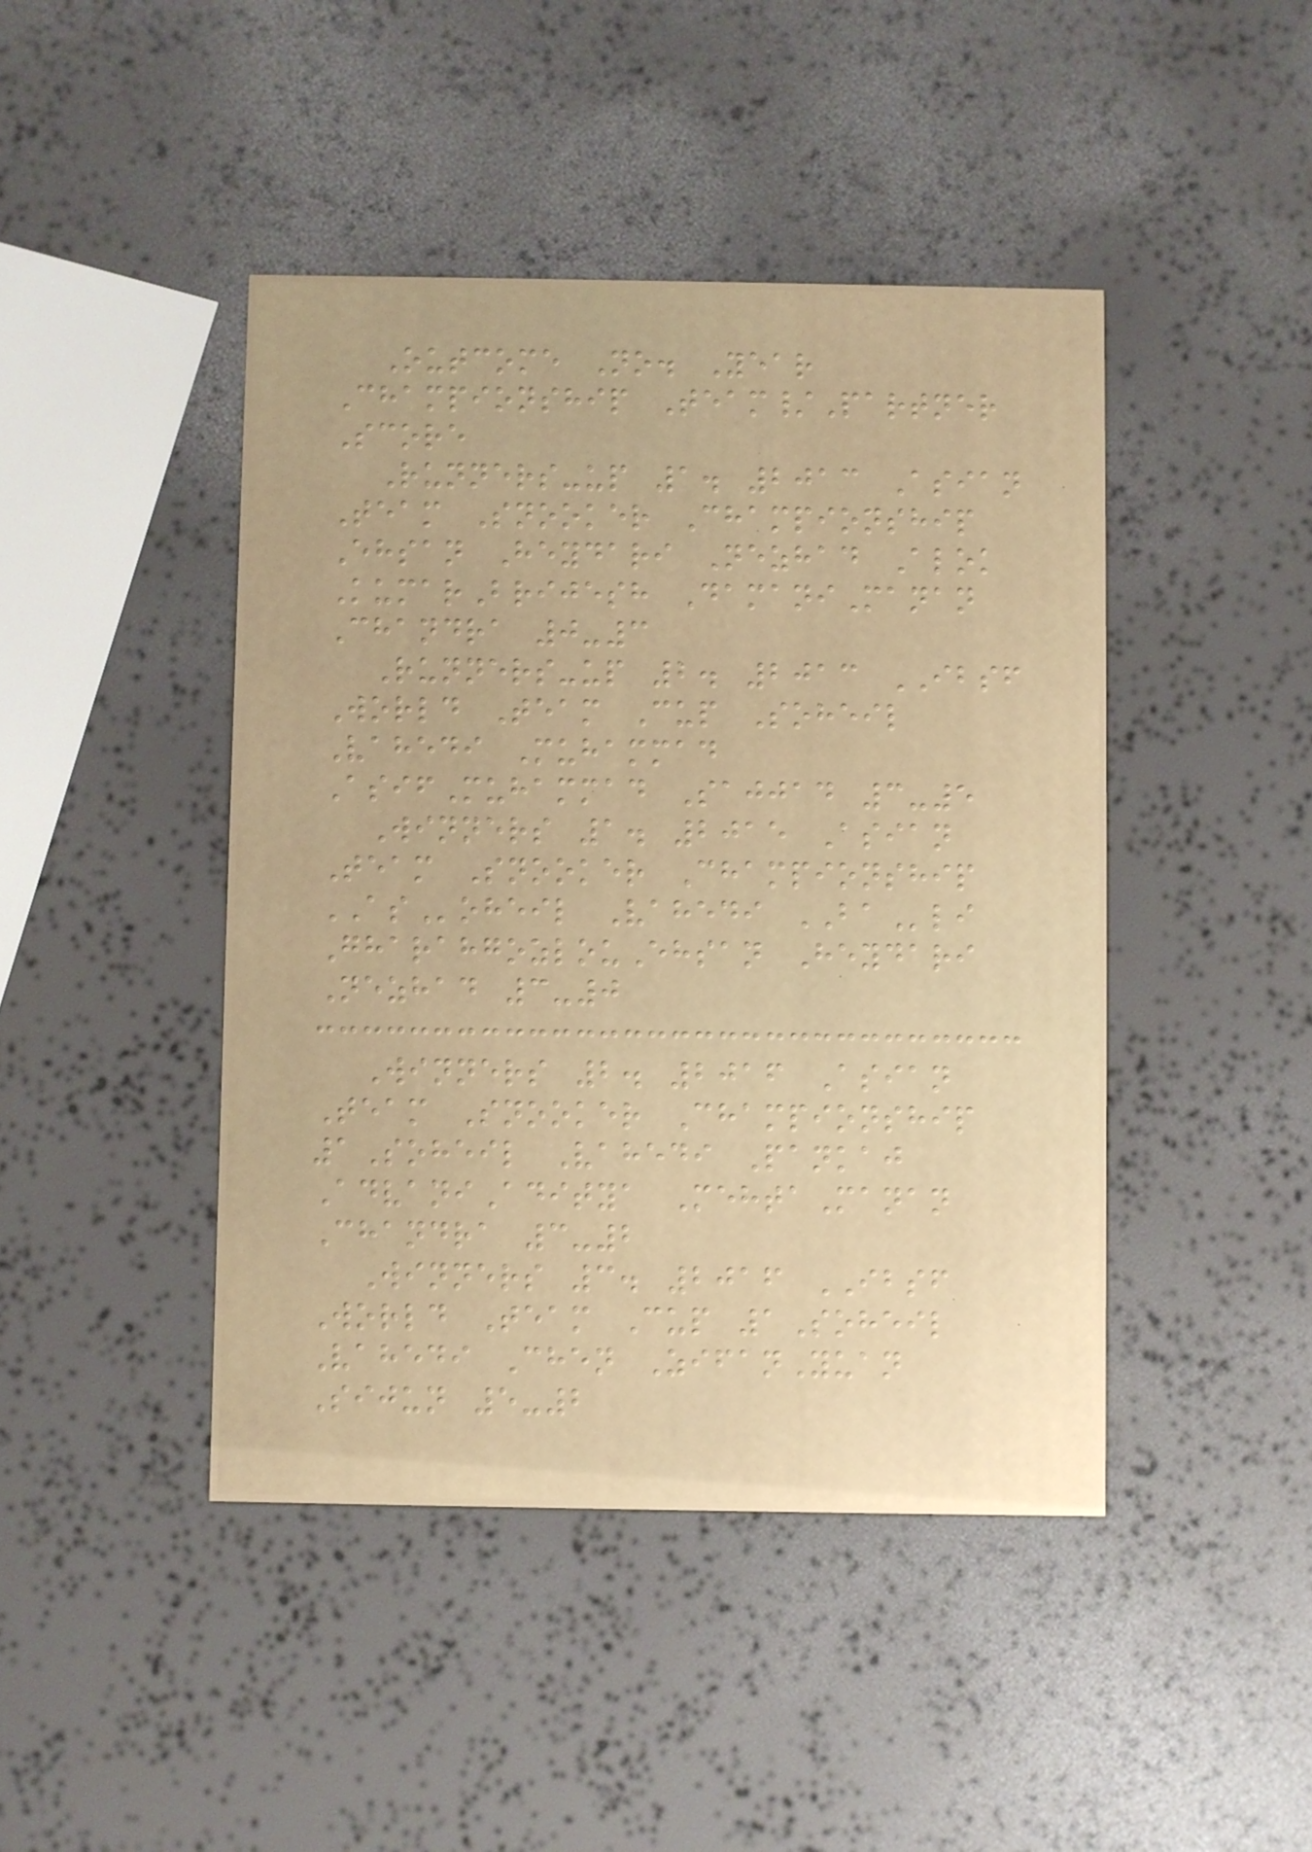Outcome No. Year
Championship Team/Partner
Score
Runners-up 1. 2013 Asian
Team Snooker Championship
Ehsan Heydari Nezhad Alok
KumarBrijesh DamaniManan
Chandra 0-3
Runners-up 2. 2013 IBSF
World Team Cup Soheil
Vahedi Muhammad
AsifMuhammad Sajjad 3-5
Winners 1. 2015 Asian
Team Snooker Championship
ASoheil Vahedi BAli
GharahgozlouEhsan Heydari
Nezhad 3-0
Winners 2. 2016 Asian
Team Snooker Championship
1Soheil Vahedi Pankaj
AdvaniAditya MehtaManan
Chandra 3-2
Winners 3. 2016 IBSF
World Team Cup 1Soheil
Vahedi Chen ZifanYuan
Sijun 5-2
